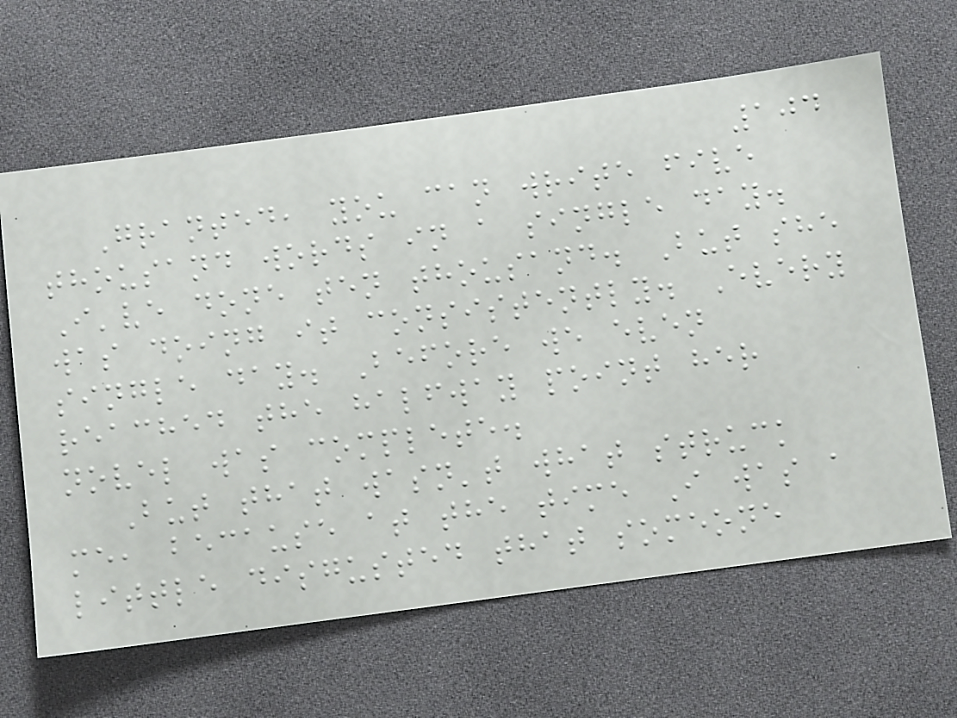104
Granted, you can write five
thousand words in a single day.
I've done ten thousand. But she
was doing it consistently. Every
single day. Before we even
reached the halfway point her
novel was complete.
But that wasn't what struck
me, because at the time I was a
little disgusted that someone
